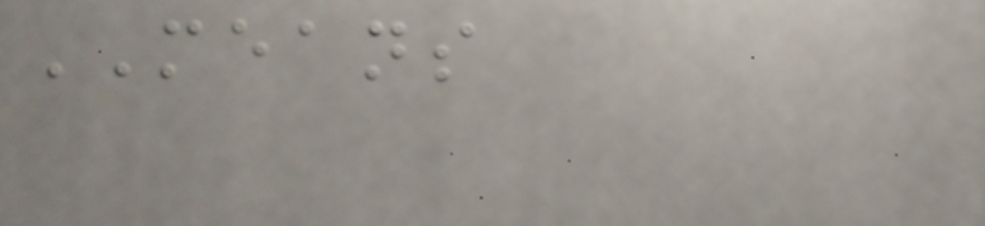MEANS
